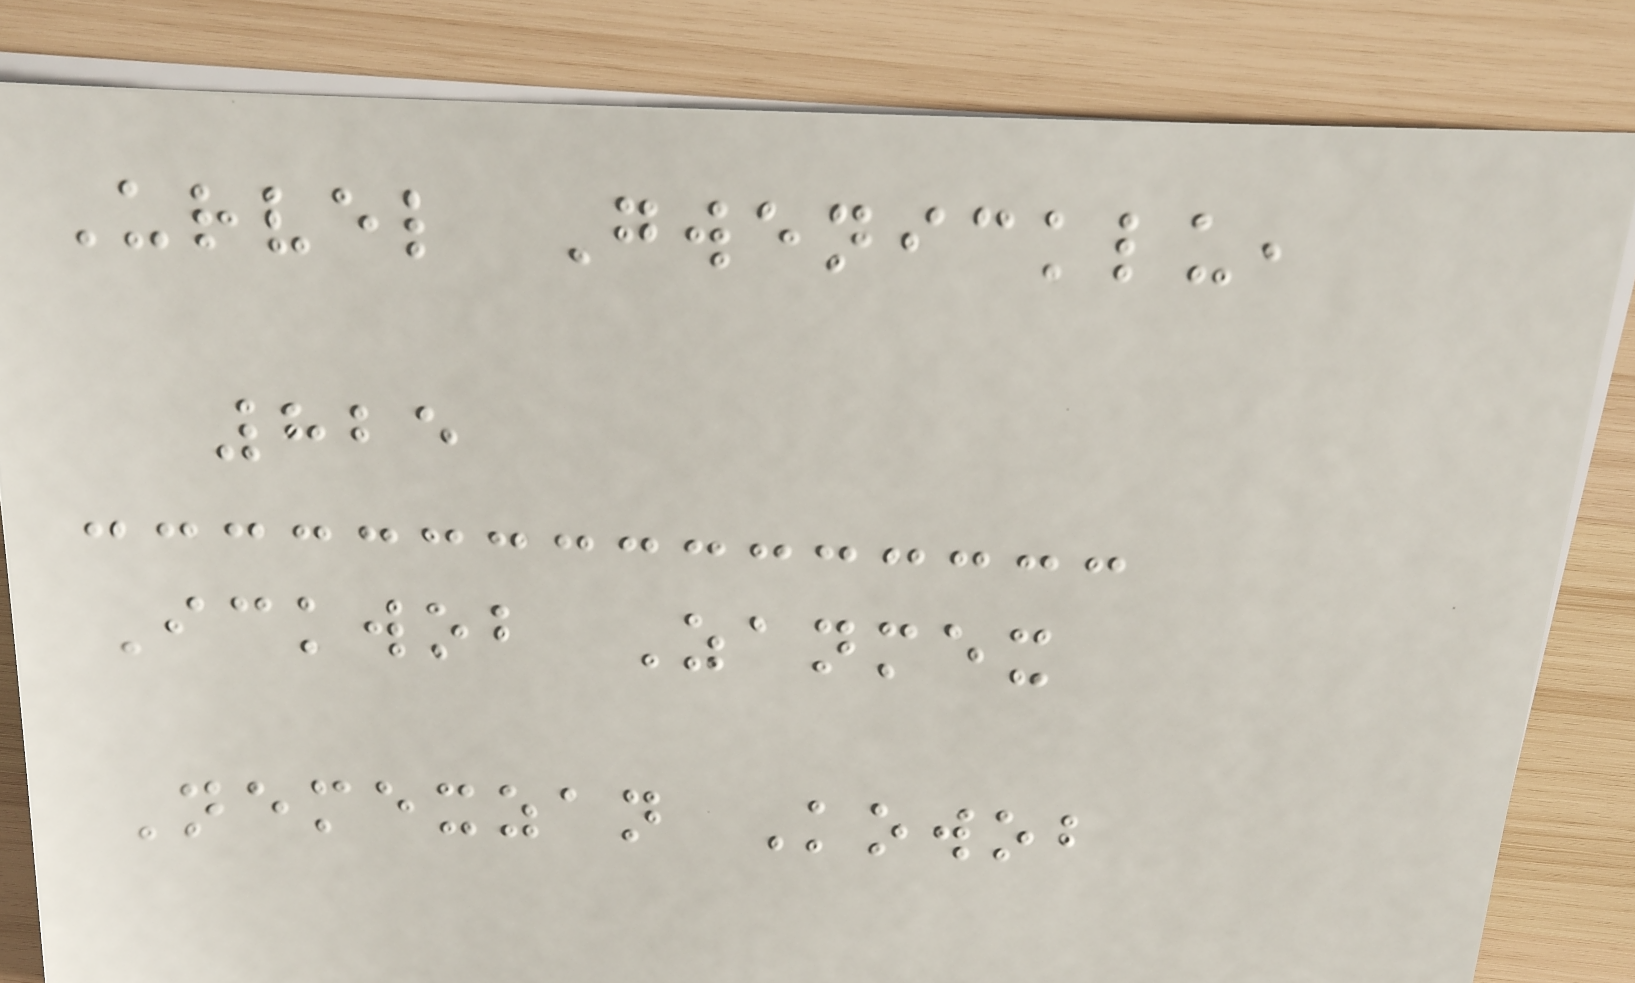Urvel Gwenicklu,
825
Ickwob Zanmex
Nemexzan Kowob
